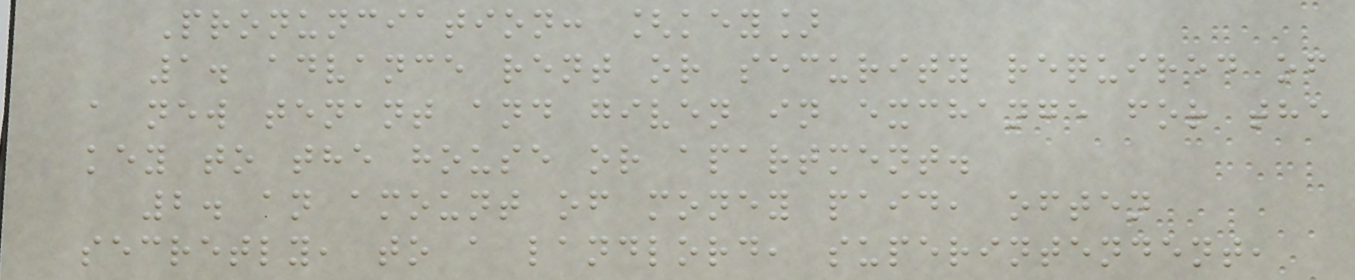Pronunciation: [key]
1. advance rent or security required of
a new tenant and given in exchange for the
key to the house or apartment.
2. an amount of money paid, often
secretly, to a landlord, superintendent,
